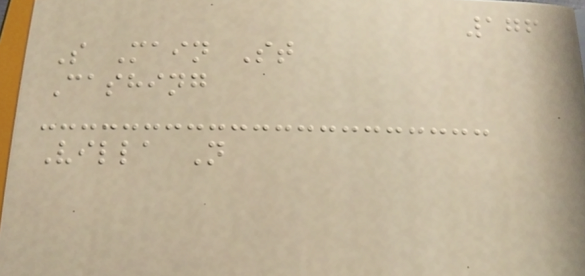176
S Main St
Cashing
Villa N
